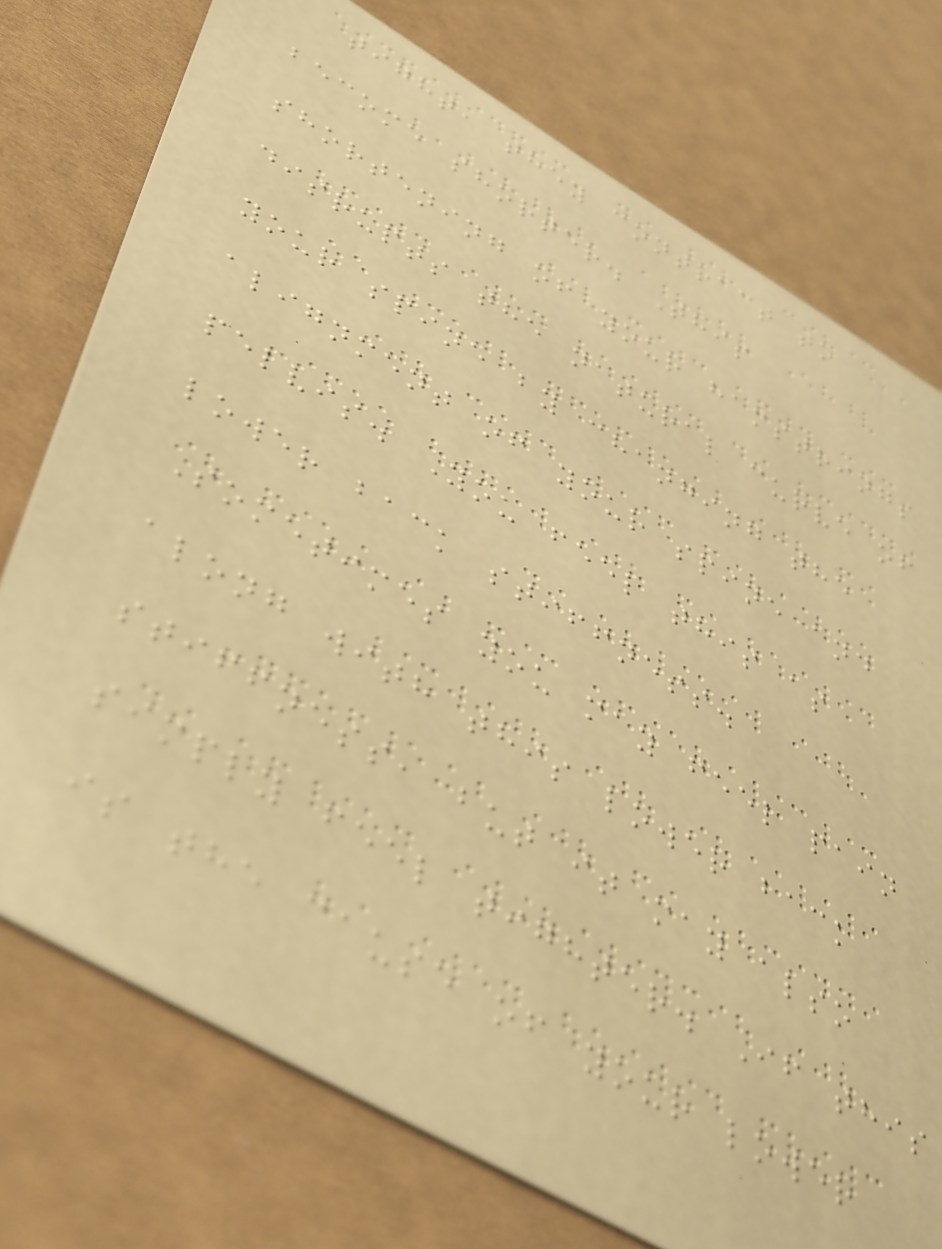tight, they contract to
become shorter. This
shortening of your hamstrings
disrupts the natural curve of
your spine by changing the
alignment of your spine and
pelvis. You feel this as
lower back stiffness.
Sometimes you may feel pain
along with this lower back
stiffness, but it may also
simply feel tighter. If this
is the cause of your lower
